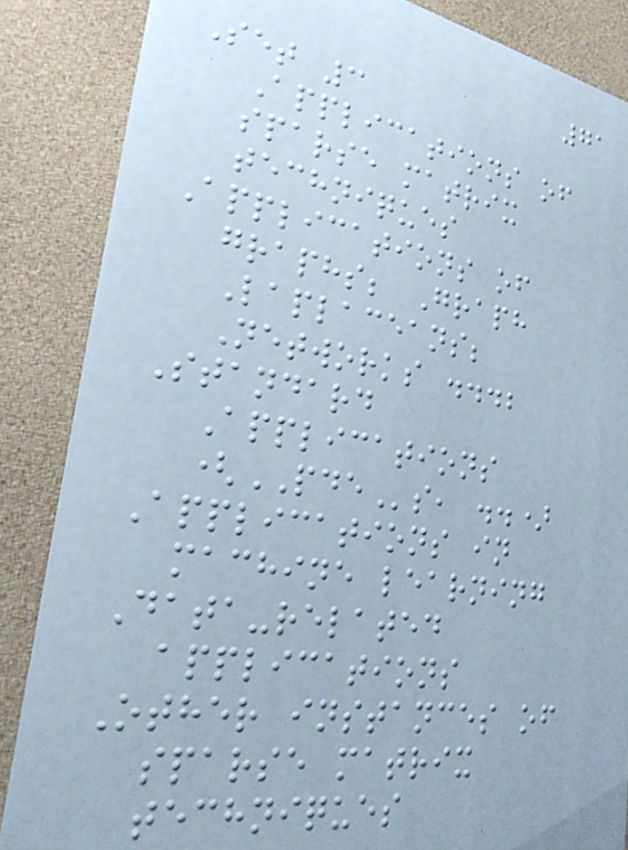71
Set 3
Applications of
sparse matrix
techniques
Applications of
graphs; Graph
Laplaceans;
Networks ...;
Standard
Applications
(PDEs, ..)
Applications in
machine learning
Data-related
applications
Other instances of
sparse matrix
techniques
